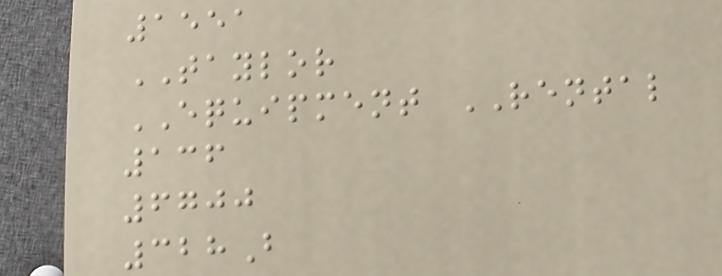1551
TAYLOR
EQUIPMENT RENTAL
136
6700
328B
